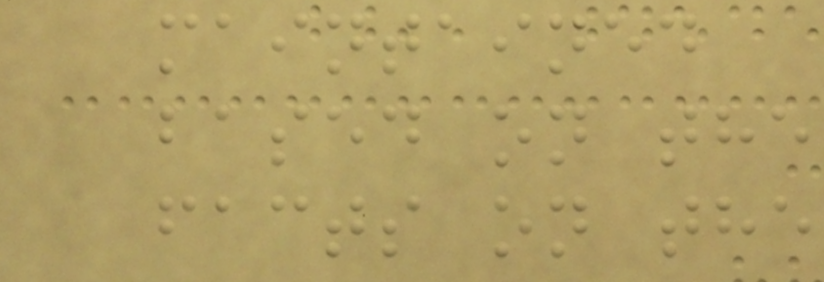maintained
based on the
facts on the
